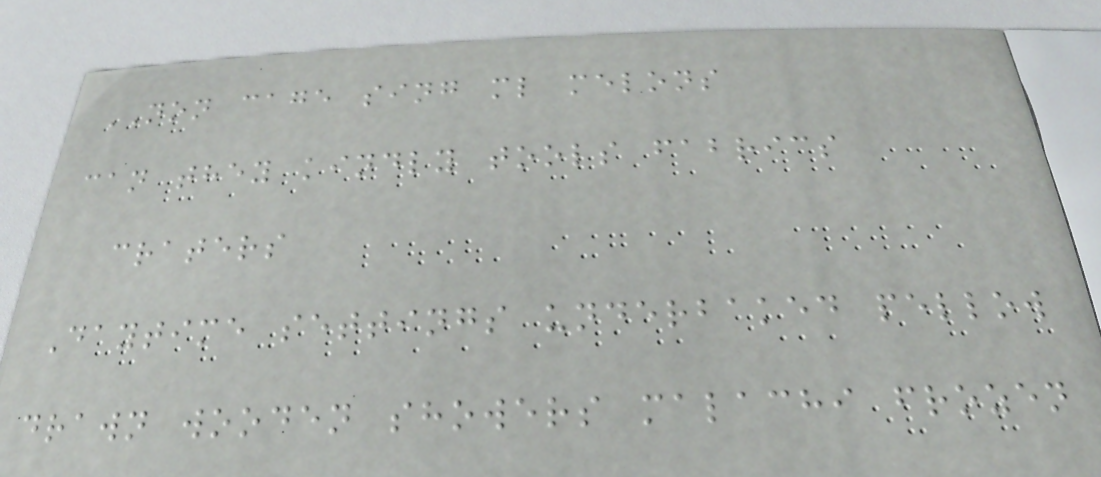NON cage sing ml melons
can they kindly tools fabrics
craters
Daytime settings underbaked pellow
drawn wooden showers malachi frozen
